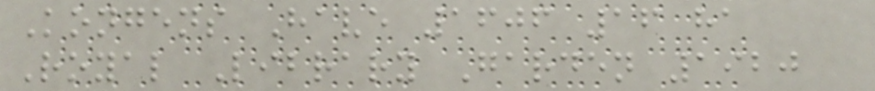Kongens Have 1606 16 ha
Royal Library Garden 1920
